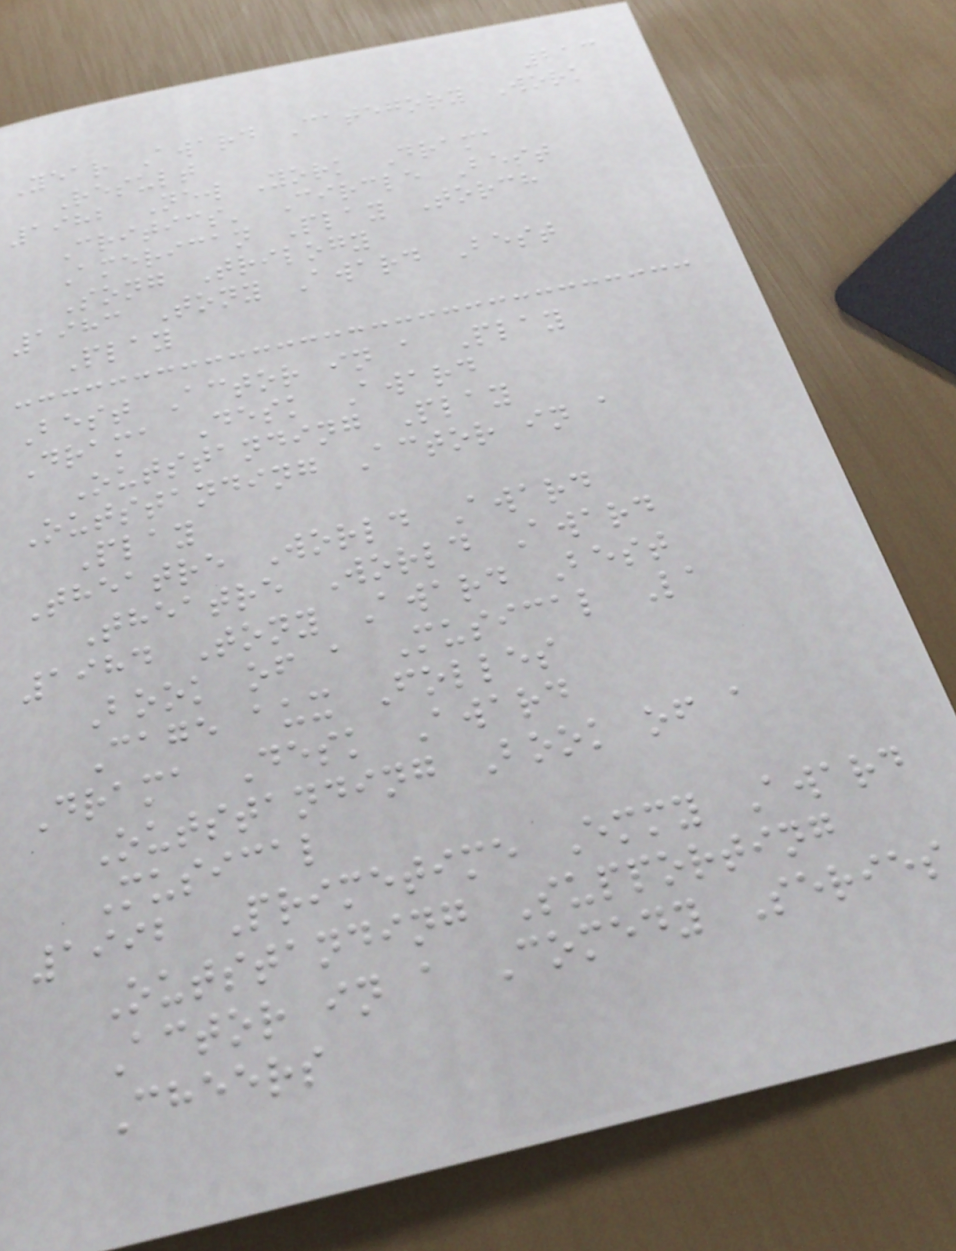213
Year Award Category Work
Result
1982 New York Drama
Critics' Circle Best
American Play Torch
Song Trilogy
1983 Tony Award Best
Play
Best Actor in a Play
Drama Desk Award
Outstanding Play
Outstanding Actor in a
Play
Theatre World Award
Theatre World Award
1984 Tony Award Best
Book of a Musical La
Cage aux Folles
Drama Desk Award
Outstanding Book of a
Musical
1992 Primetime Emmy Award
Outstanding Supporting
Actor in a Comedy Series
Cheers
